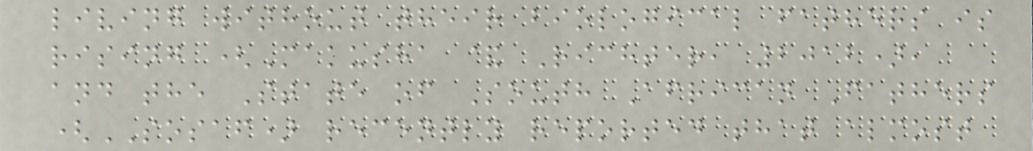living without their biological fathers is
rising (Makusha & Richter, 2012),
and the State of South African Fathers
(SOSAF) recently reported that almost
